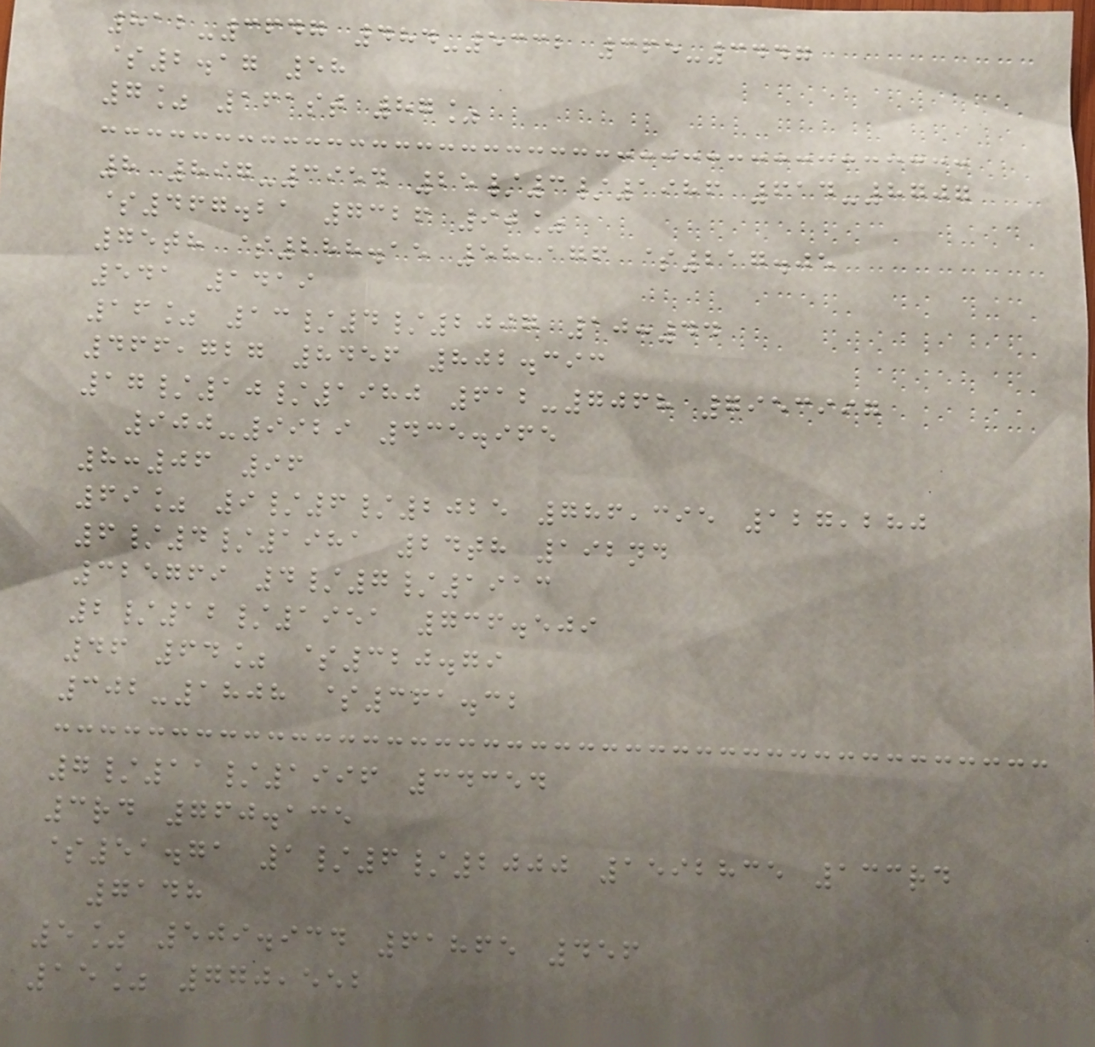812-3647 484-5332 365-3447
$2.17 58
7% 161st 87%
8 897-3954 25/3/1986 614-8707
$467.21 7326 90%
75th $288.15 58,176 $217.05
541 1419
16% 13/4/2007 10:44
466,727 8456 802.393
17/10/1980 612-7068 7953997
900-9929 435.965
8:06 96
69% 9/6/2025 786,395 127,280
6/4/1981 24th 192nd
325769 4/7/1913
2/12/1951 736.509
46 64% $320.79
302-1808 $361.32
7/11/1996 34354
3rd 760.135
$51.71 1/6/2000 1592835 133rd
7148
5% 509.934 61865 456
15% 770,552
